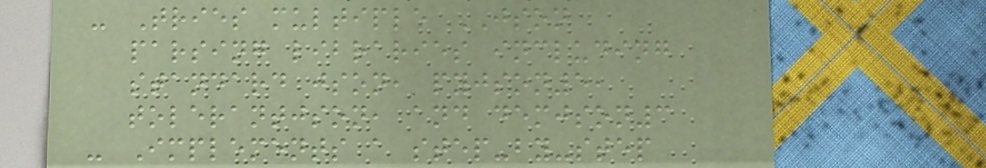- Tries multiple JSON
parsing libraries including
standard json, pyjson5,
tolerantjson, and demjson3
- Implements a step-by-step
